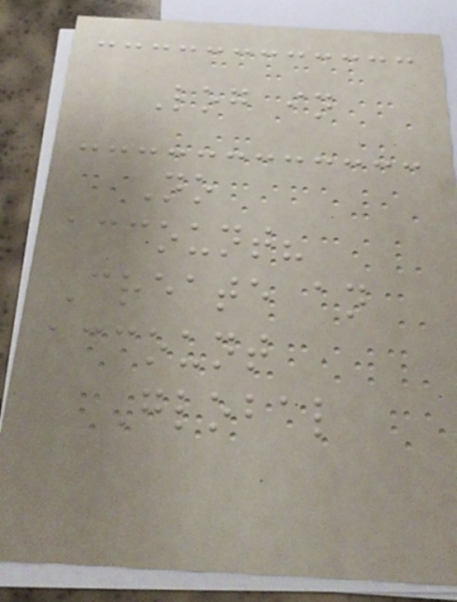Log in
No
account?
Create an
account
Global
